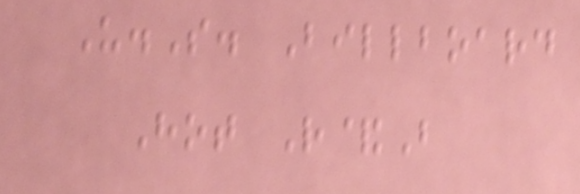U.S. Billboard
Hot R&B
